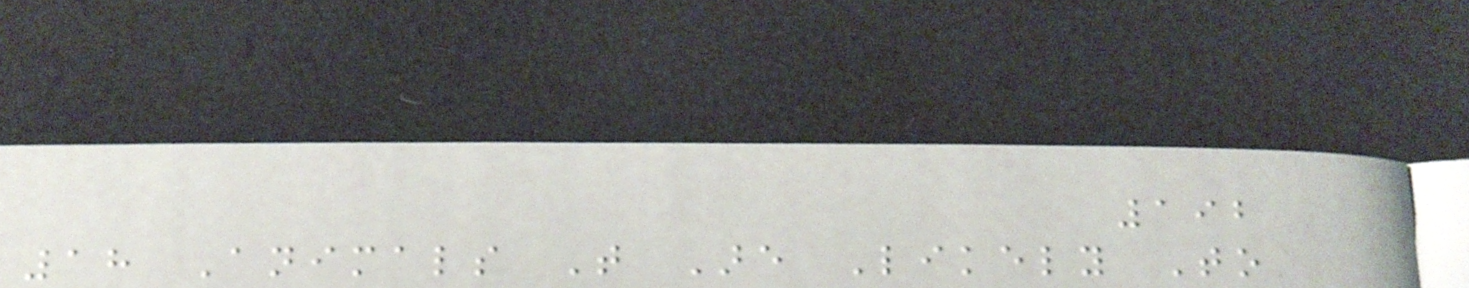192
18 Animals That Are Likely To
